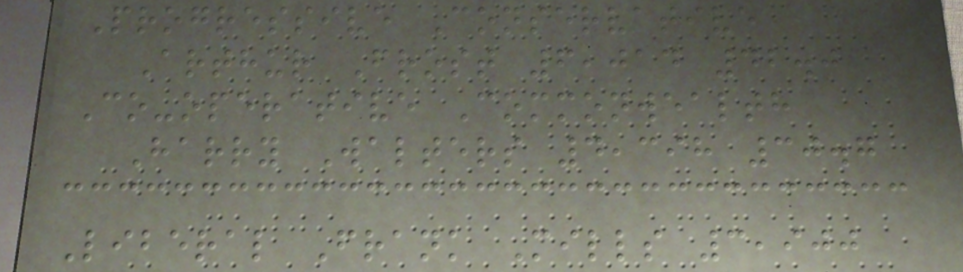Progressive Conservative
Arthur Frost 6,014 42.0
Co-operative Commonwealth
Harry Walters 4,398 30.7
Liberal Frank Mills 3,900
